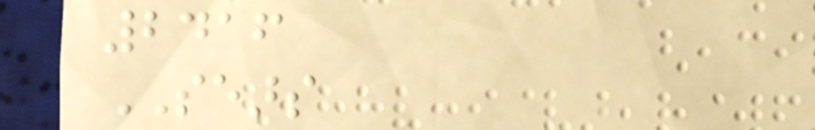2416
SEARS
